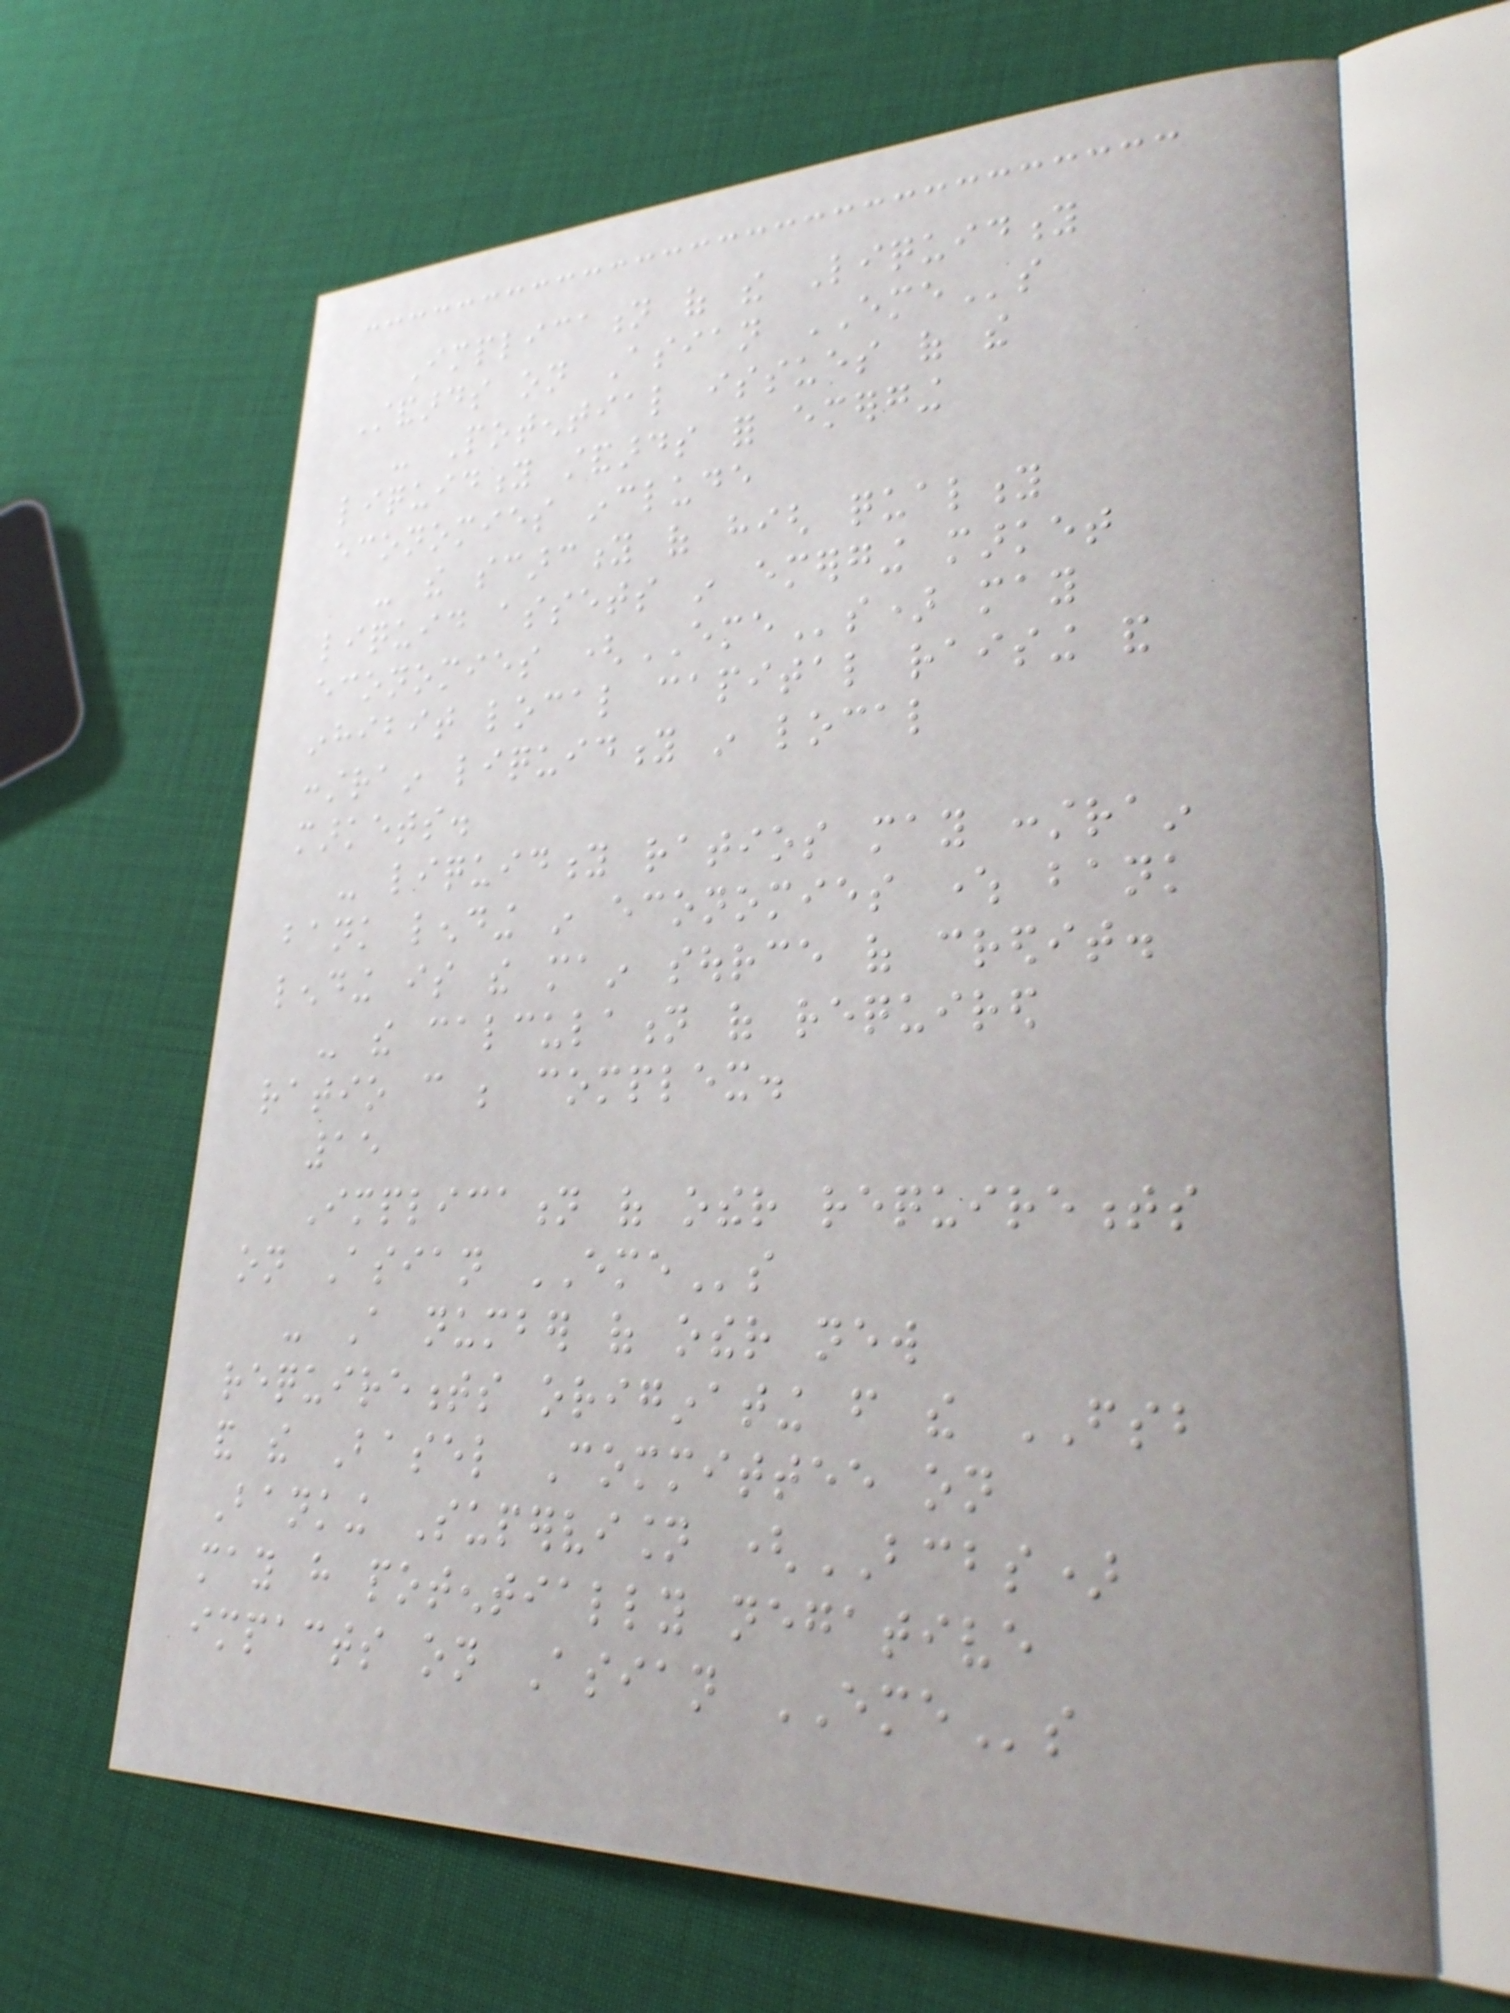Implication of the Liquidity
Standards on Asian EMEs
- Potential issues of the
liquidity standards for emerging
economies include
- the scarcity of high quality
liquid assets in emerging market
economies (EMEs) may
inhibit local capital raising and
constrain liquidity in local
markets.
- liquidity ratios may constrain
bank lending in economies where bank
lending is the main source of credit.
- the calculation of required
ratio can be complex.
15
Implication of other requirements
on Asian EMEs
- A number of other new
requirements originating from the FSB
and the Basel Committee on
Banking Supervision (BCBS)
may have potentially negative
impacts on Asian EMEs
